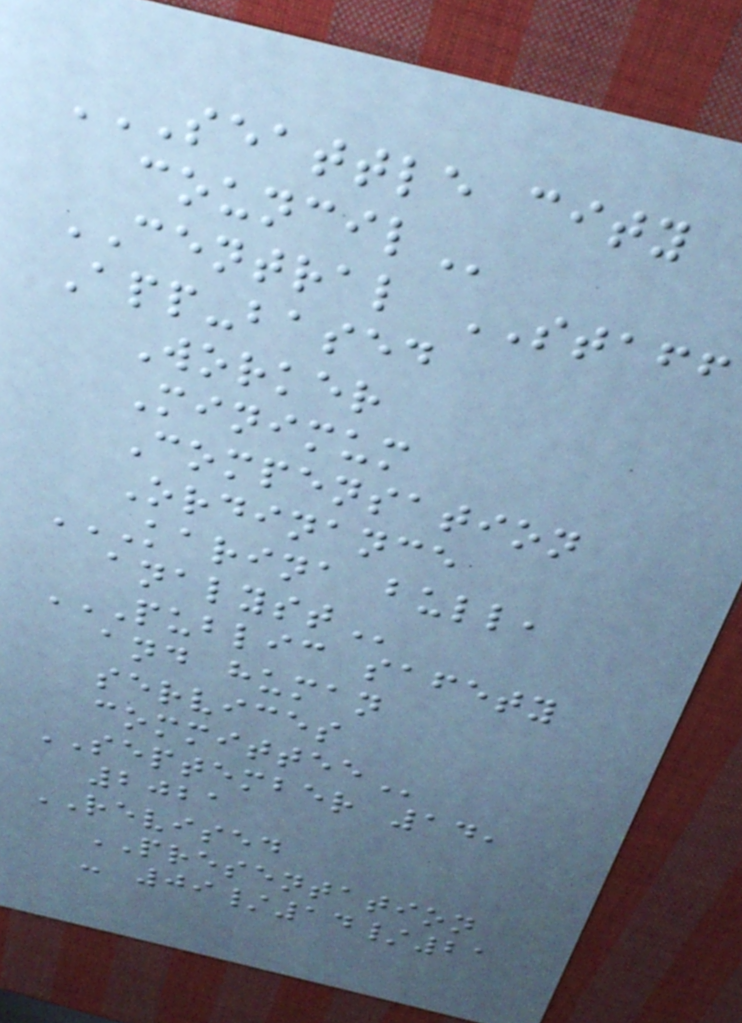SEATTLE CITY
COUNCIL
CENTRAL STAFF
App-based
Worker
Minimum
Compensation
Ordinance
KARINA BULL,
ANALYST
PUBLIC SAFETY
AND HUMAN
SERVICES
COMMITTEE
SEPTEMBER 14,
2021
REVISED
PRESENTATION
- 09/14/21
